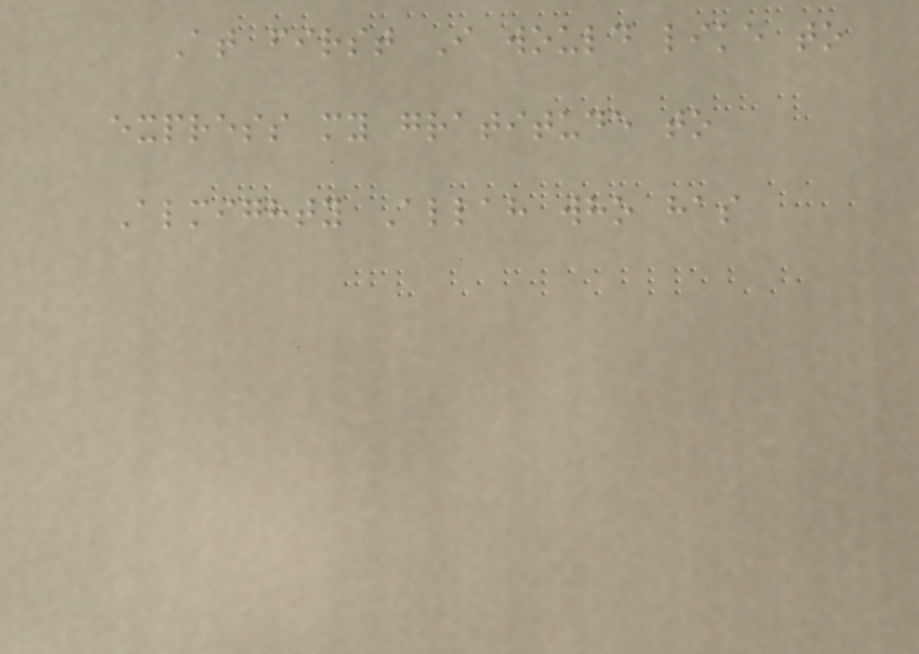At first I would like to
express my gratitude to
Almighty Allah who has
